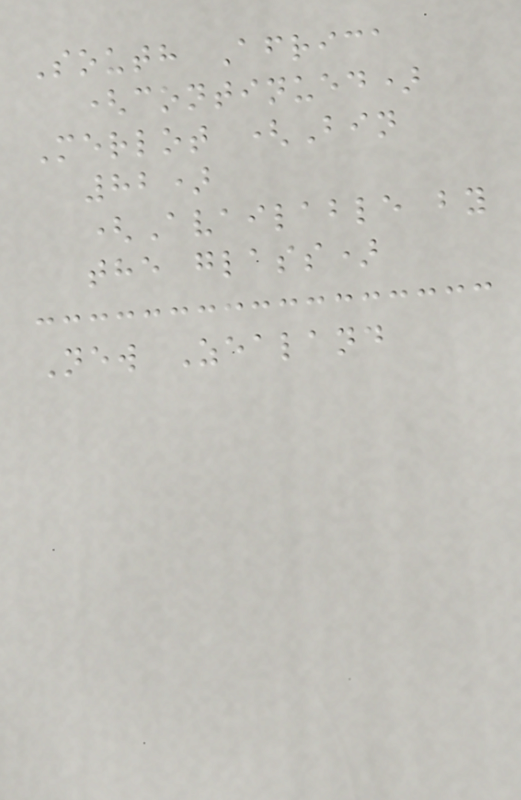South Africa
(continued)
Merlot (Bin
82)
(Available by
the glass)
New Zealand
